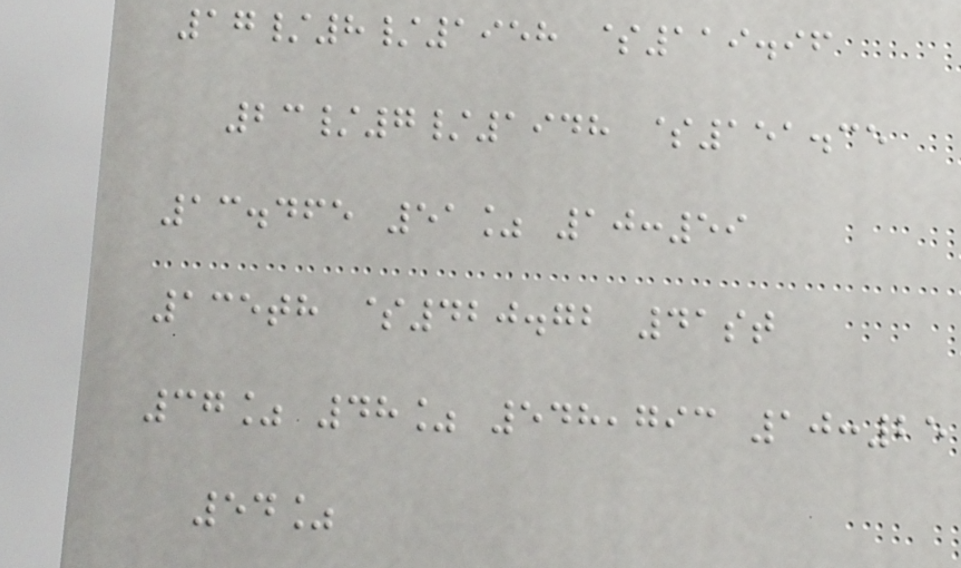17/8/1958 $119.96
23/7/1948 $151.35
13.465 51% 10:59
135th $420.72 41st
37% 48% 548,793 10:25
54%
